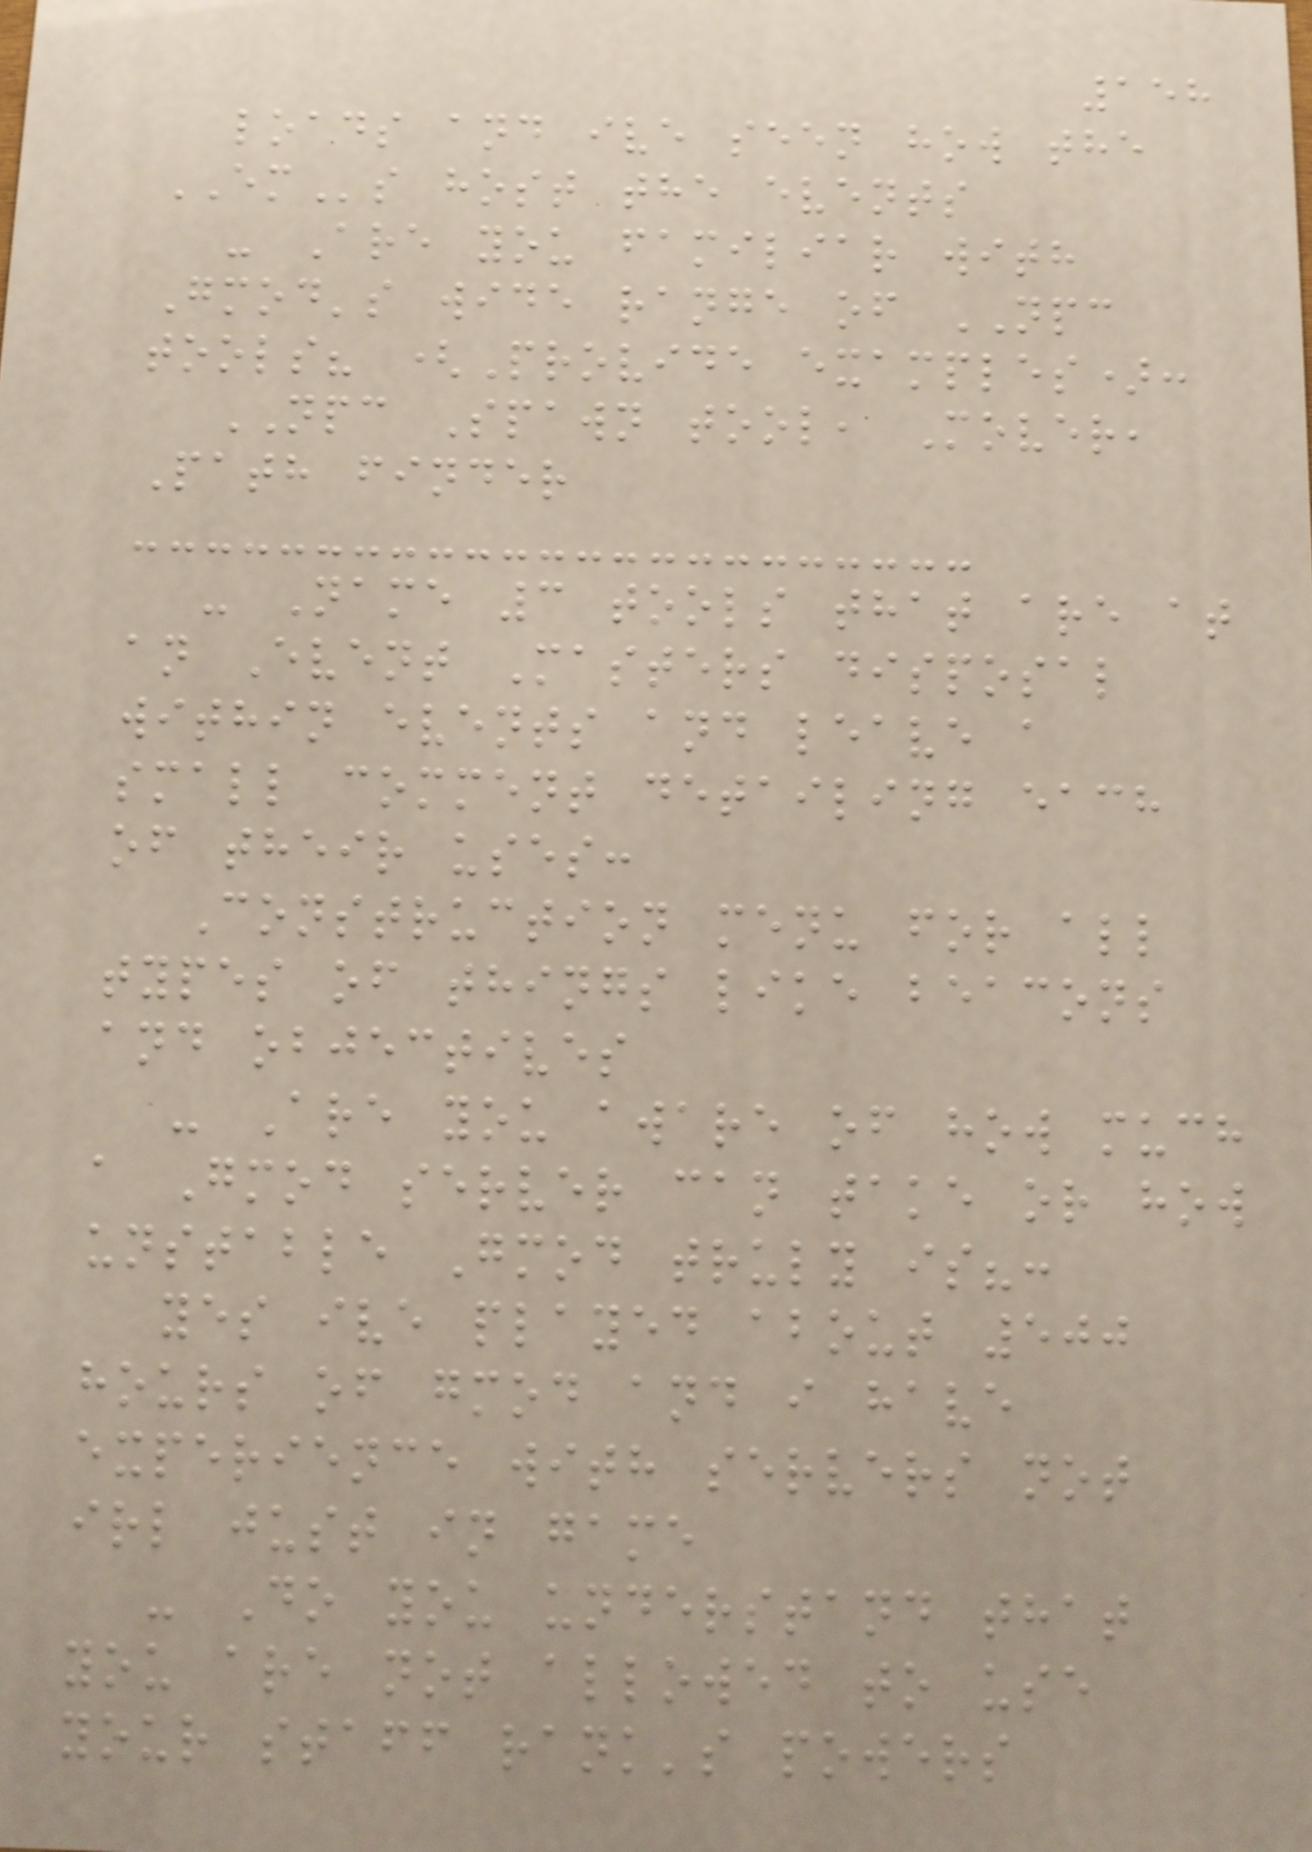158
loads and ive seen how the
EMs host the events
- Are you familiar with
Gmod's wide range of NPC
tools? (Provide examples):
NPC Spawn tool, Mover,
Path finder
- Name 3 tools that are at
an Event Masters disposal
within events and leave a
small comment detailing each
of their uses:
Construction menu for all
types of things like beacons
and objectives
- Are you aware of how much
a Gmod server can take or how
unstable Gmod truly is?:
yes ive played about 500
hours of gmod and i have
experience with servers not
irl just in game
- Do you understand that
you are not allowed to use
your staff rank's powers
